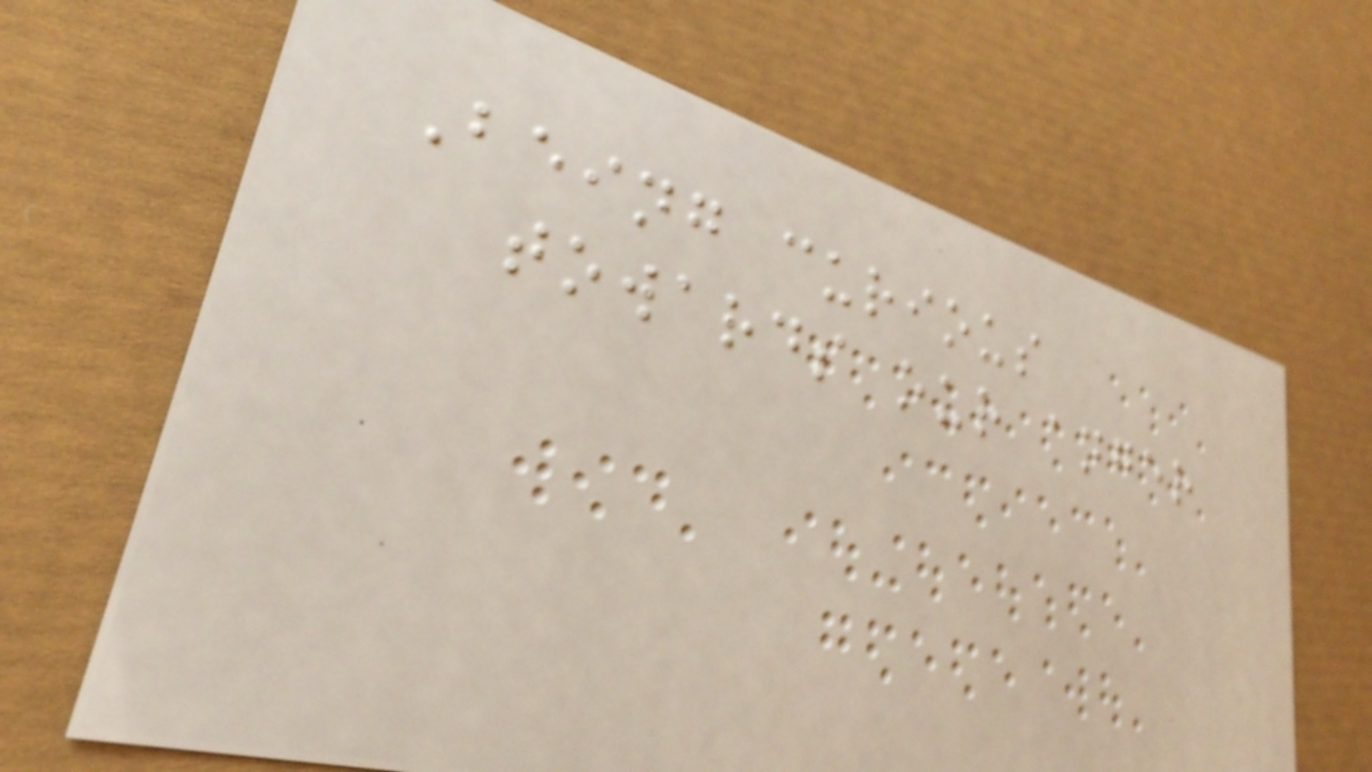Being curious
towards our anger
